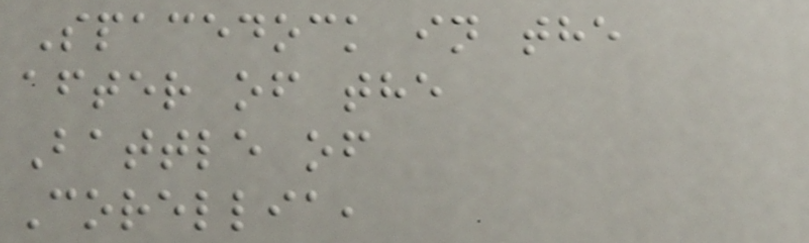Spacedock in the
after of the
Battle of
Corellia,
